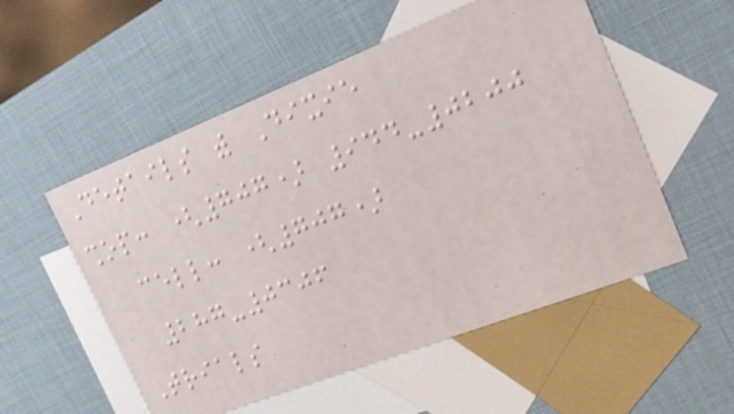Details with Dixie
shop: (707) 944-0200
cell: (707)
287-0306
Trials
